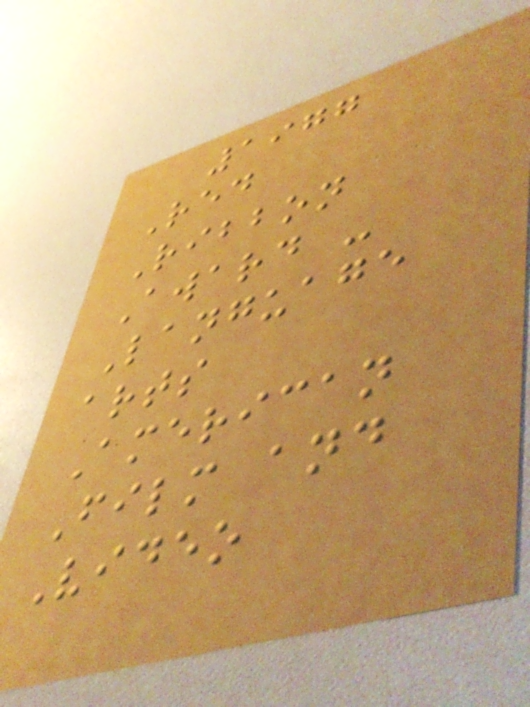1977
Red
Ribbon
Award -
Language
arts
American
Film and
Video
